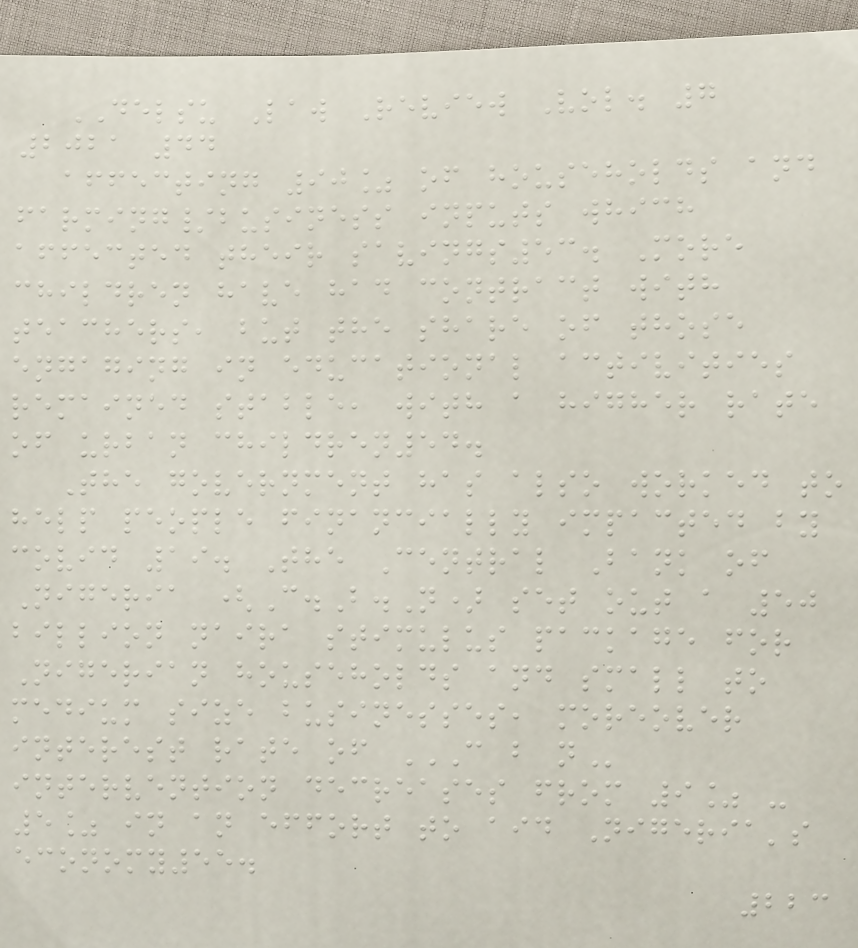DELSU Law Review Vol. 7
2021 44
affecting 90% of households and
farming/business inputs which
affected their savings53. More
children have had contract with
teachers, but the share of those
engaging in educational activities
remained stable, with a higher rate
of urban children54.
The government has also worked to
help people financially impacted by
covid 19. The Central Bank of
Nigeria (C.B.N) set out a 50
billion naira stimulus package for
Nigerian households and small to
medium size businesses, moreover
interest rate of C B N
intervention decreases from 9% -
5% in an effort to aid Nigeria's
economy55.
223
